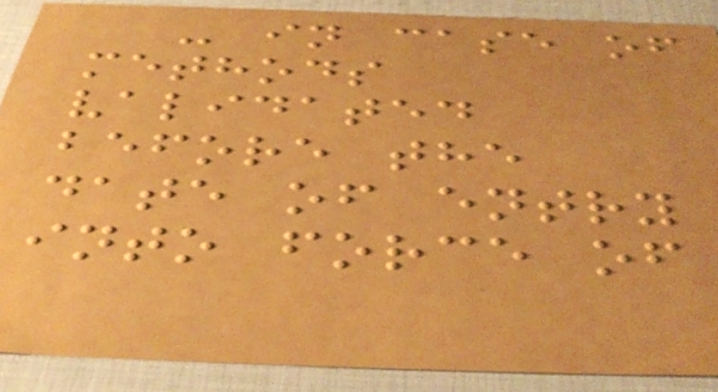- in case of
methods
validated
before the
date of entry
into force of
